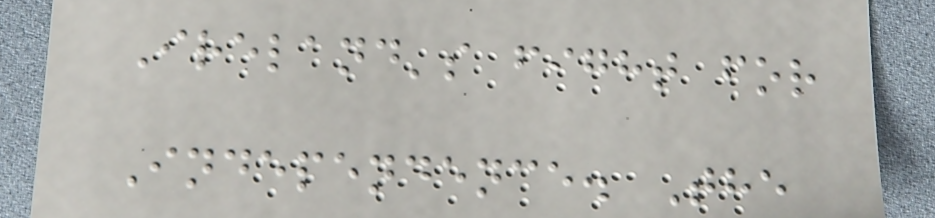Ireland's fight for
Independence. The
